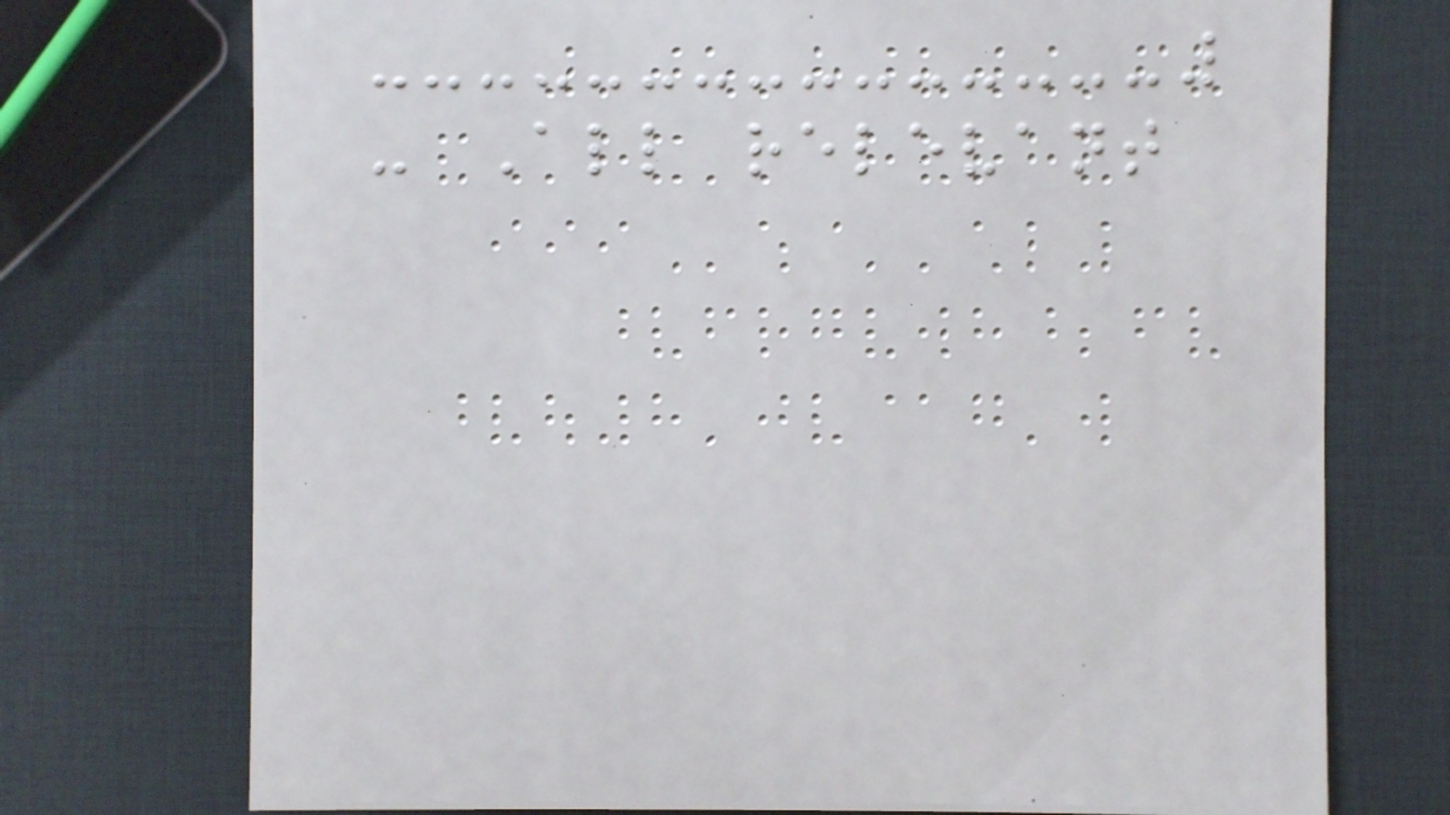- All relevant
